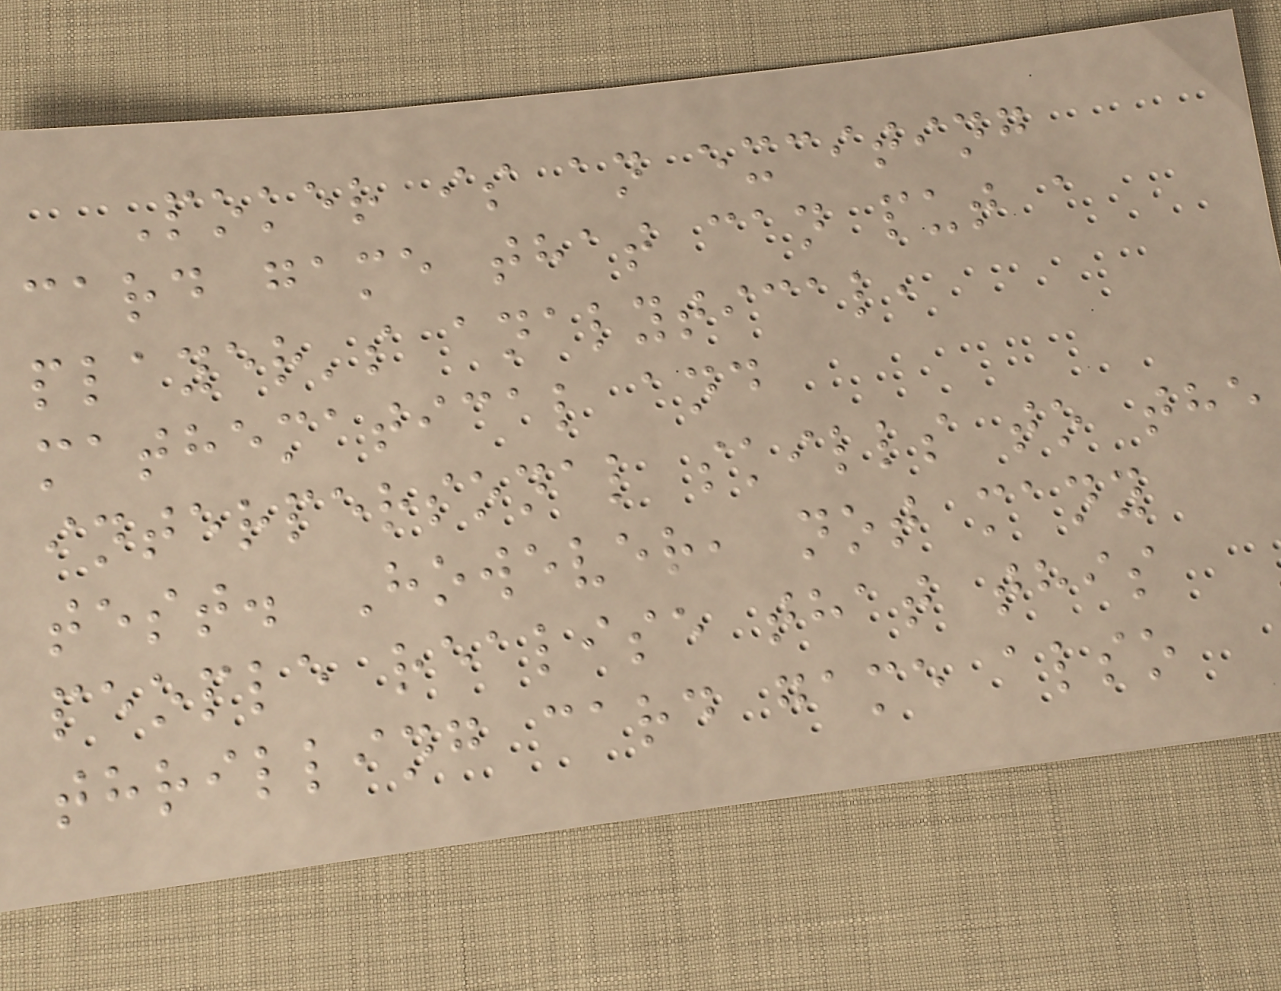Poker is an exciting
card game that can put a
player's analytical,
mathematical and
interpersonal skills to the
test. However, not many
people realise that this
thrilling card game also
